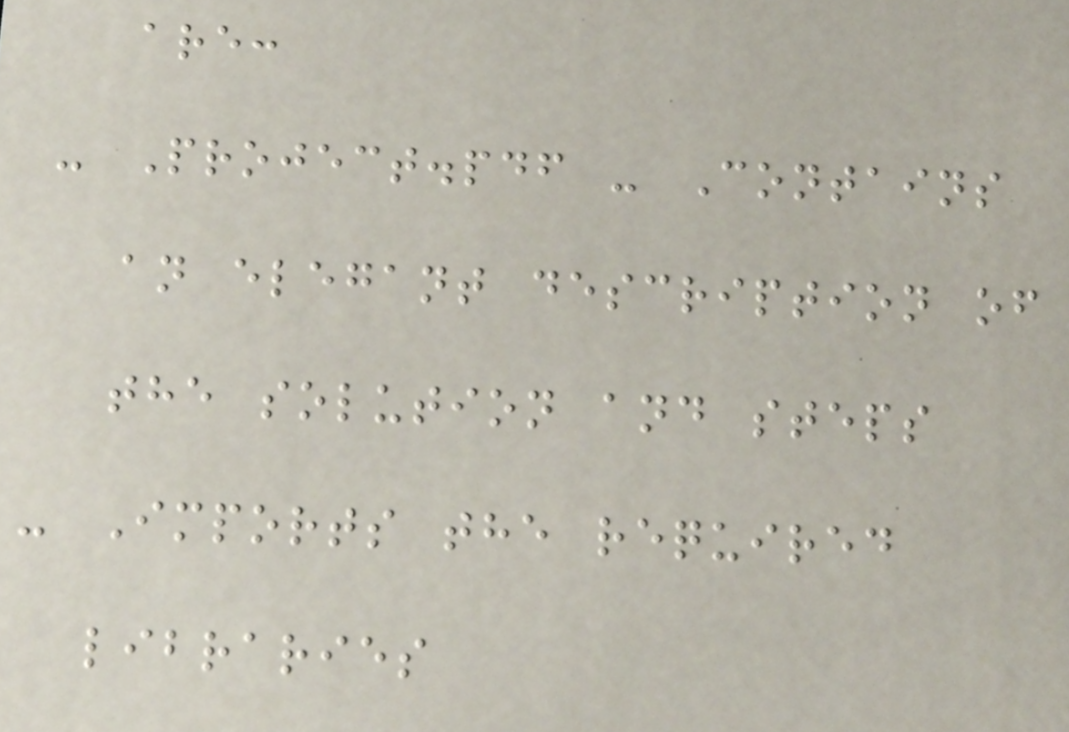are:
- Project.pdf - Contains
an elegant description of
the solution and steps
- Imports the required
libraries
